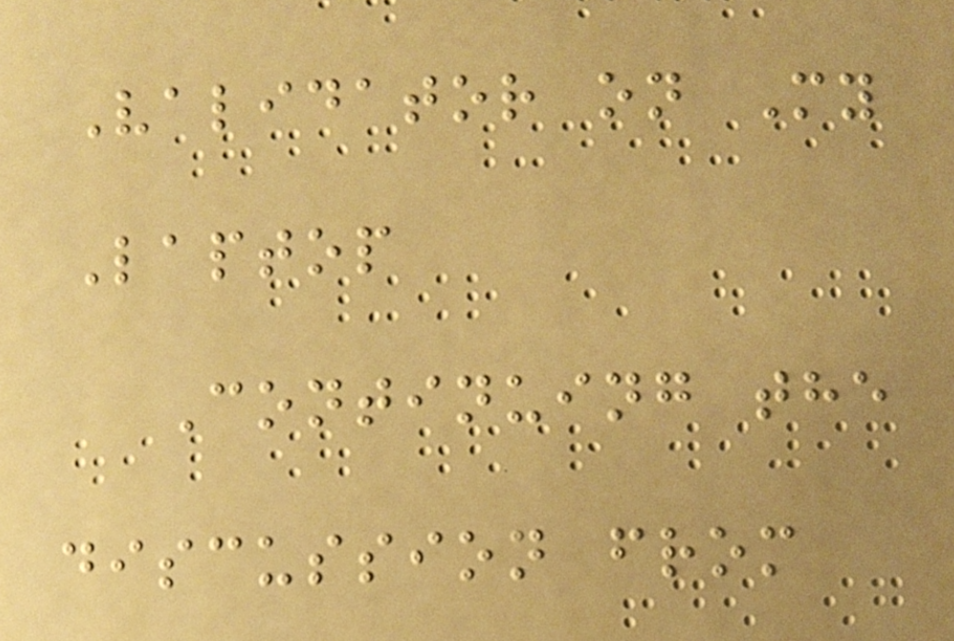Validator on My
Laptop
Continuing the
discussion from
